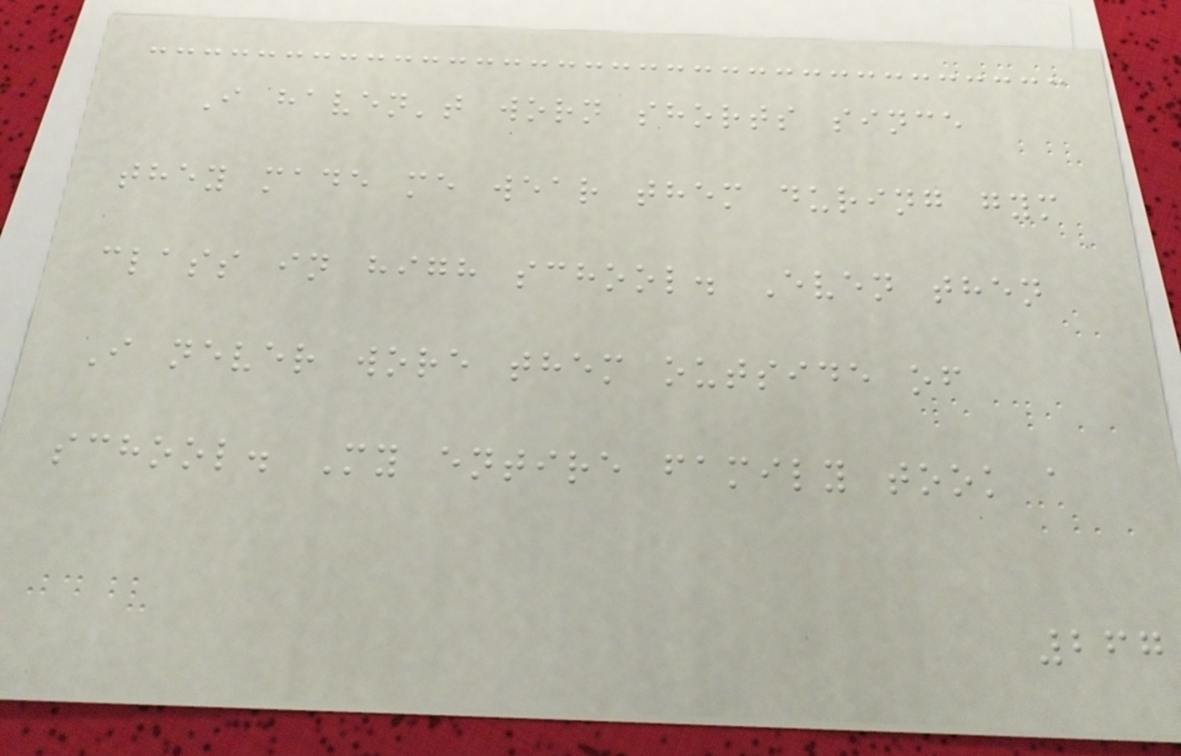I haven't worn shorts since
they made me wear them during gym
class in high school. Even then
I never wore them outside of
school. My entire family took a
267
